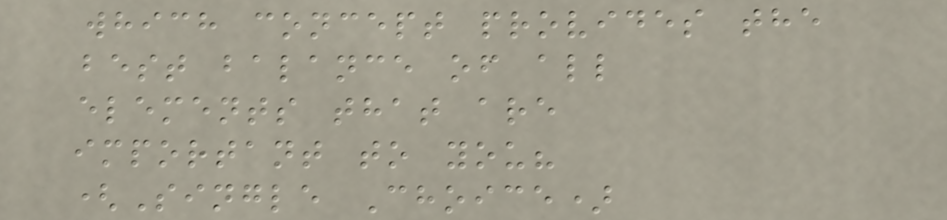which concept provides the
best balance of all
elements that are
important to you?
(Single Choice)
